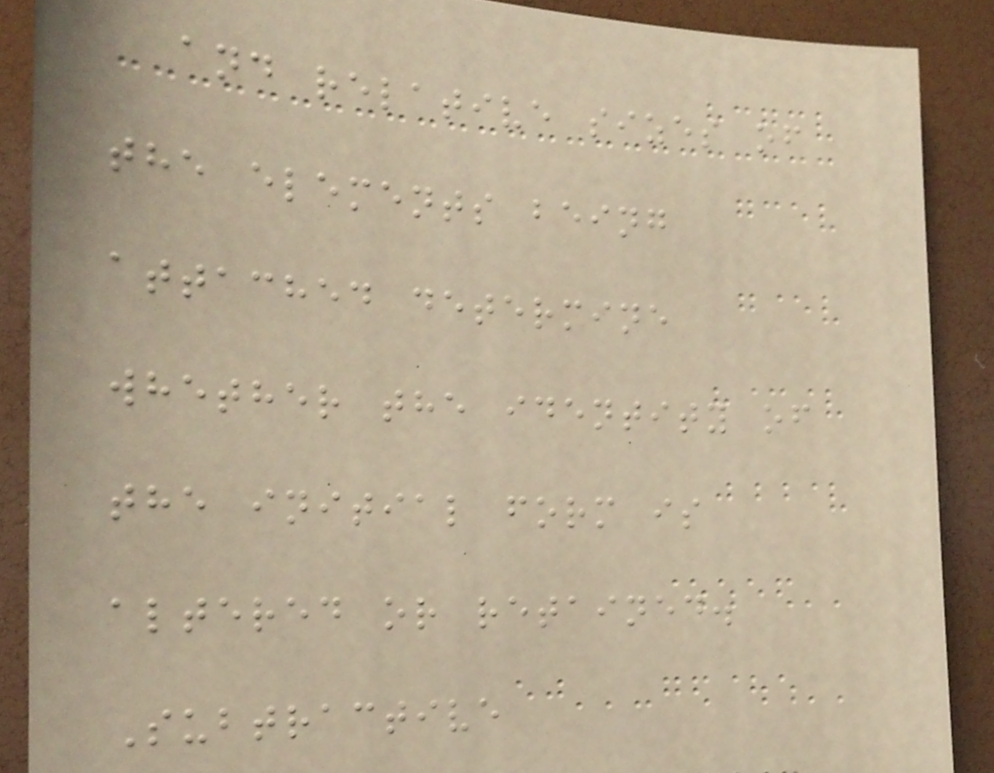and relative sizes of
the elements being
attached determine
whether the identity of
the initial form is
altered or retained.
Subtractive
